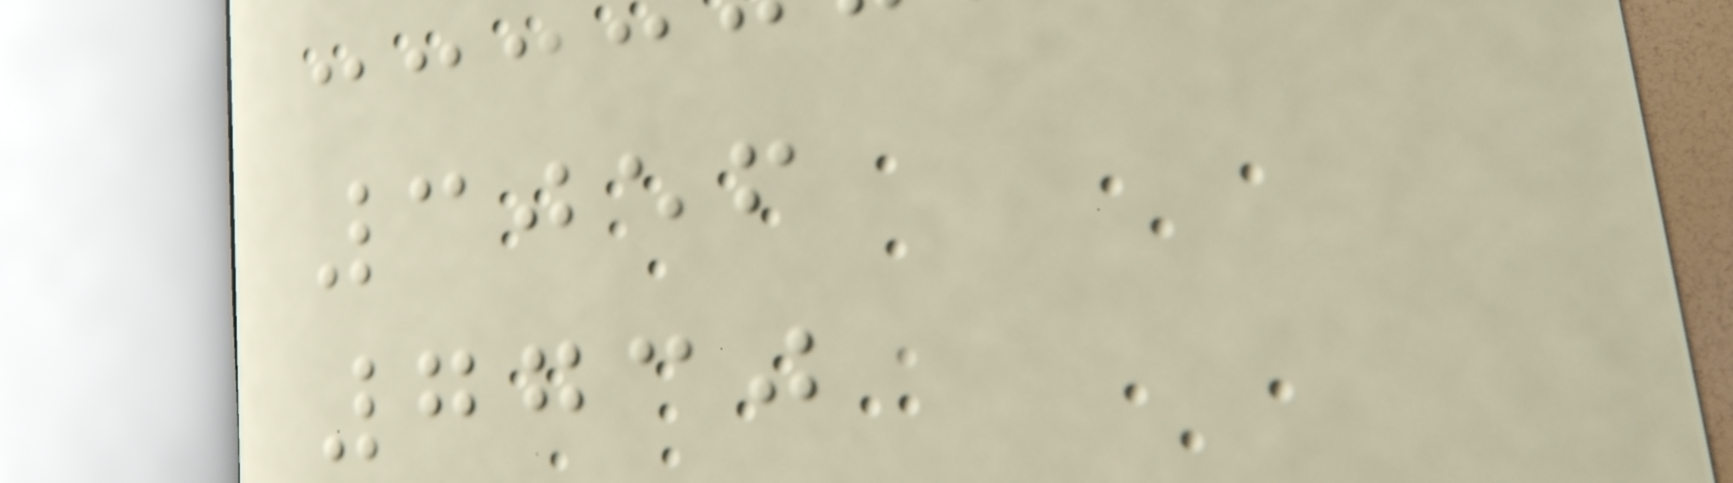3056
7730
